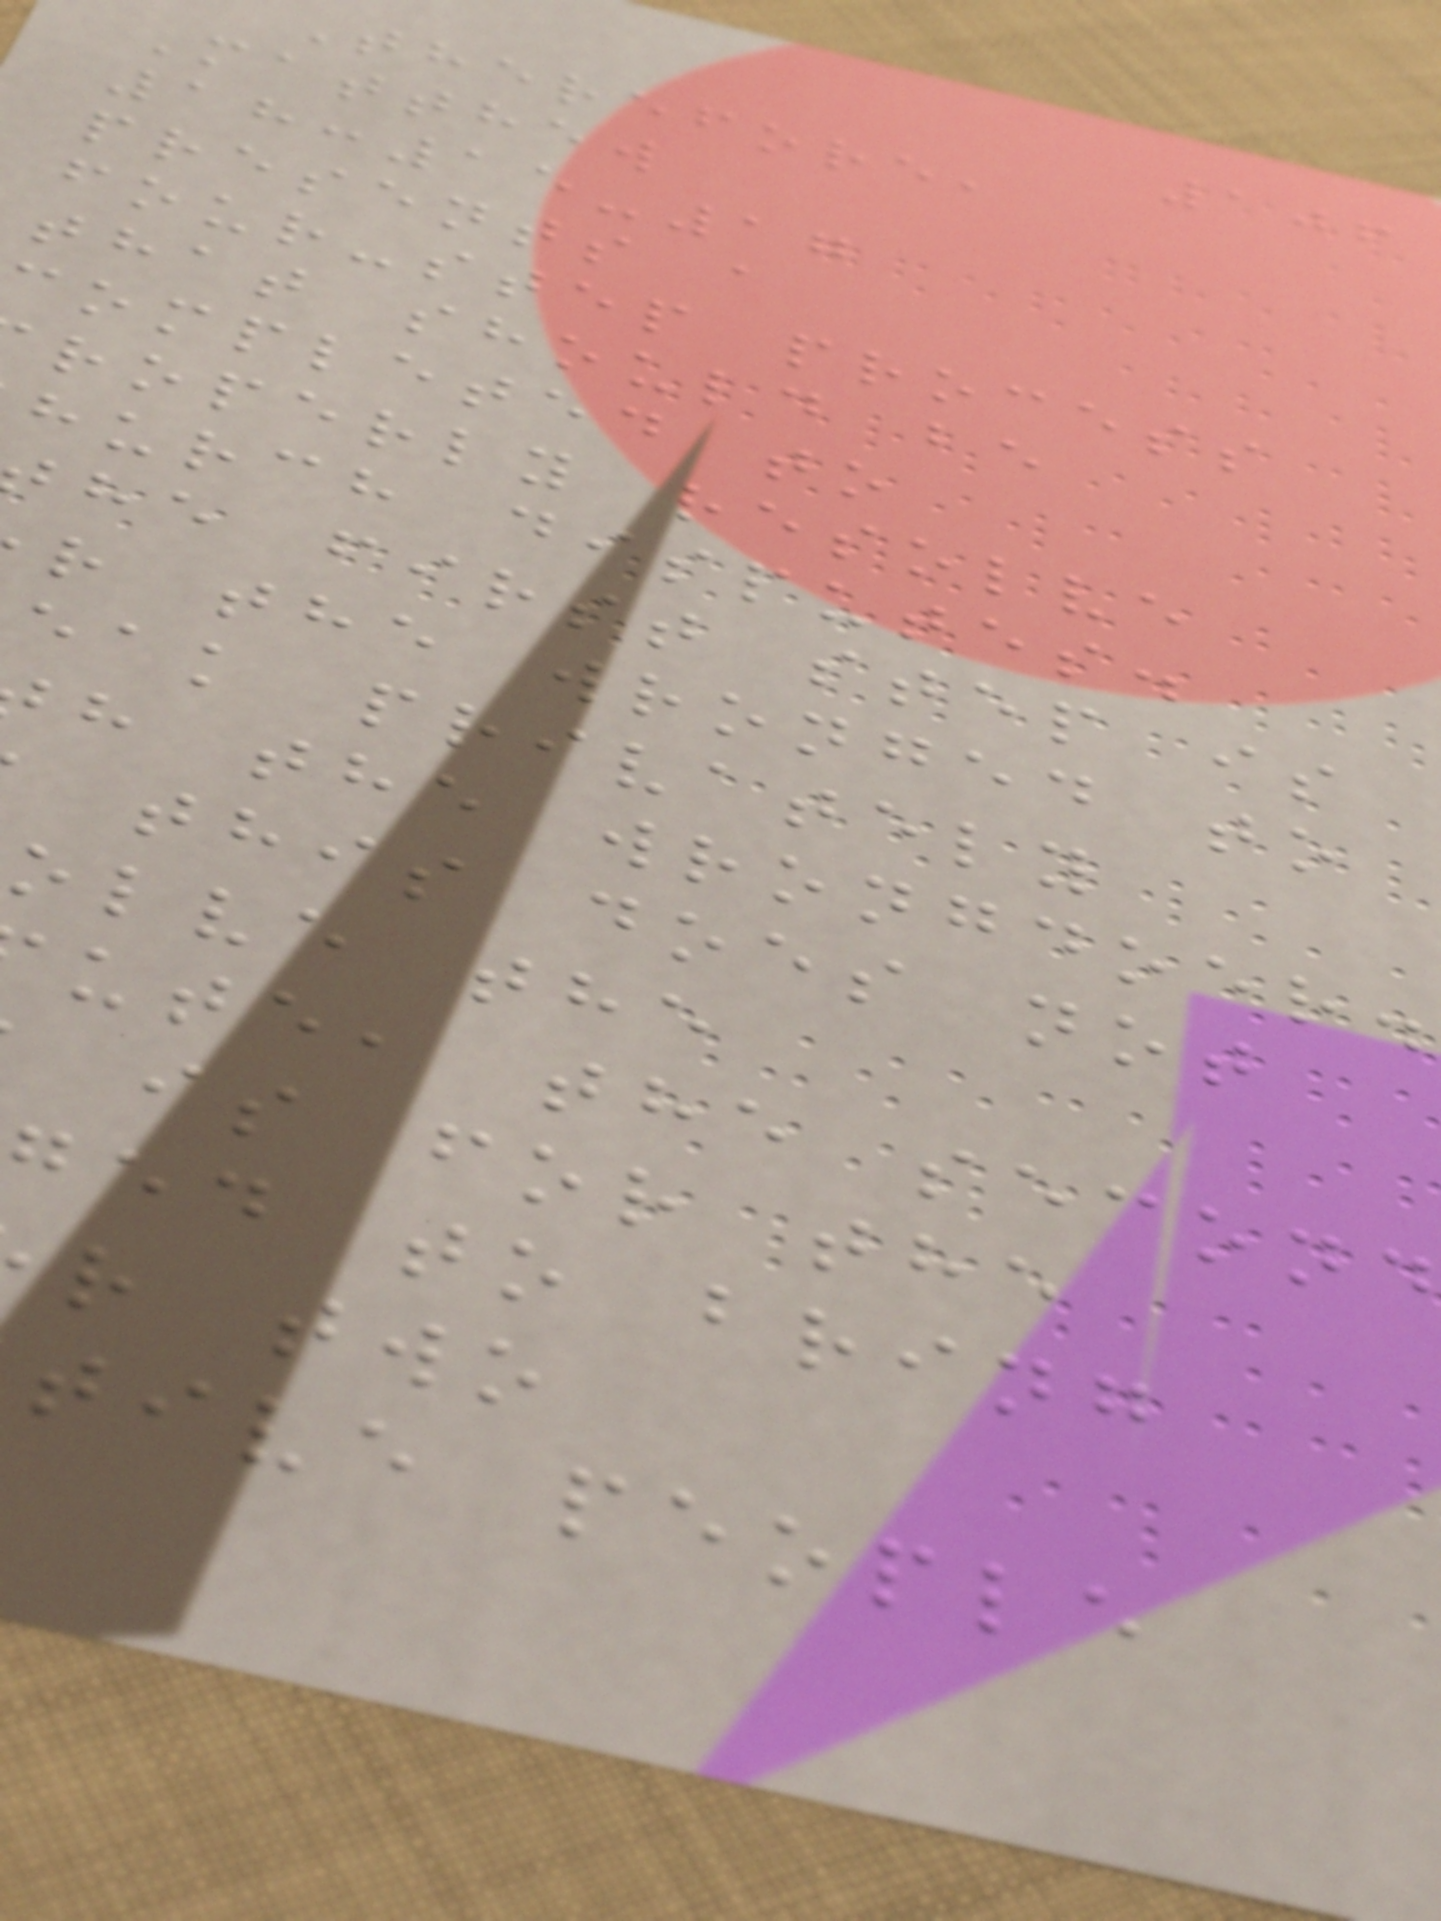106
Therefore,
Matthew
18:15-17
presents a
four-step process
that should be
completed to
roperly resolve
hurch disputes.
he first step is
r the wronged to
eak privately
h the wrongdoer.
this does not
olve the
ute, the second
is for the
ed to bring
r two
tive people
